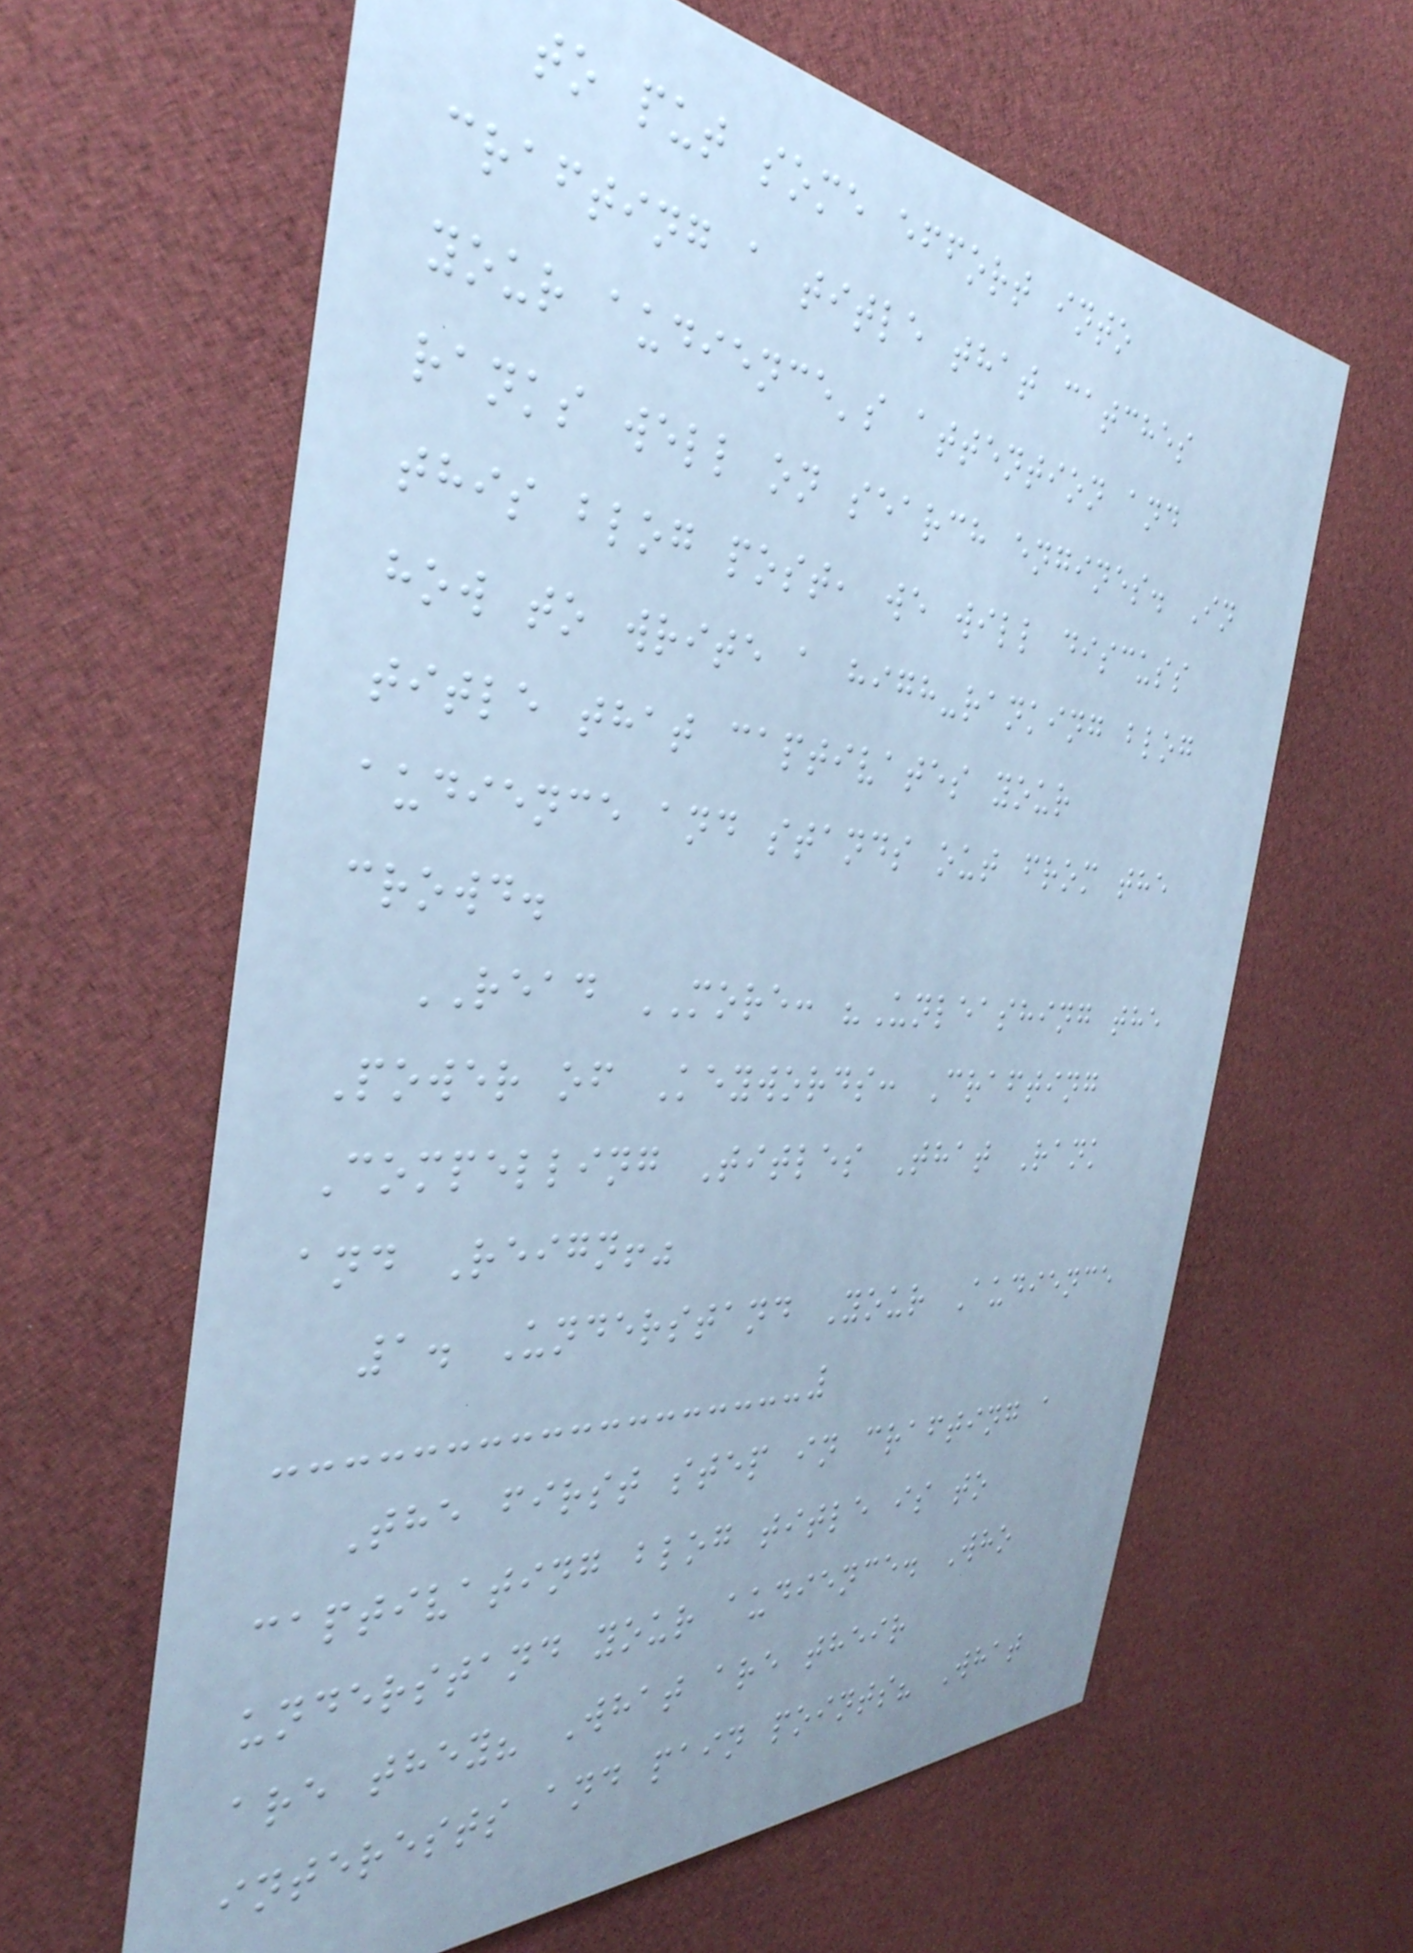to put some effort into
crafting a title that catches
your audience's attention and
ranks well on search engines. In
this blog post, we will discuss
how to write a high-ranking blog
title that captivates your
audience and stands out from the
crowd.
READ MORE: "Unleashing the
Power of Keywords: Crafting
Compelling Titles That Rank
and Reign!"
1. Understand Your Audience
The first step in crafting a
captivating blog title is to
understand your audience. Who
are they? What are their
interests and pain points? What
